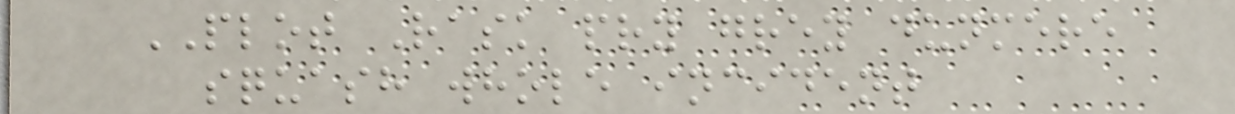PLOT Rask pry grey dunmere
squash whole incident
